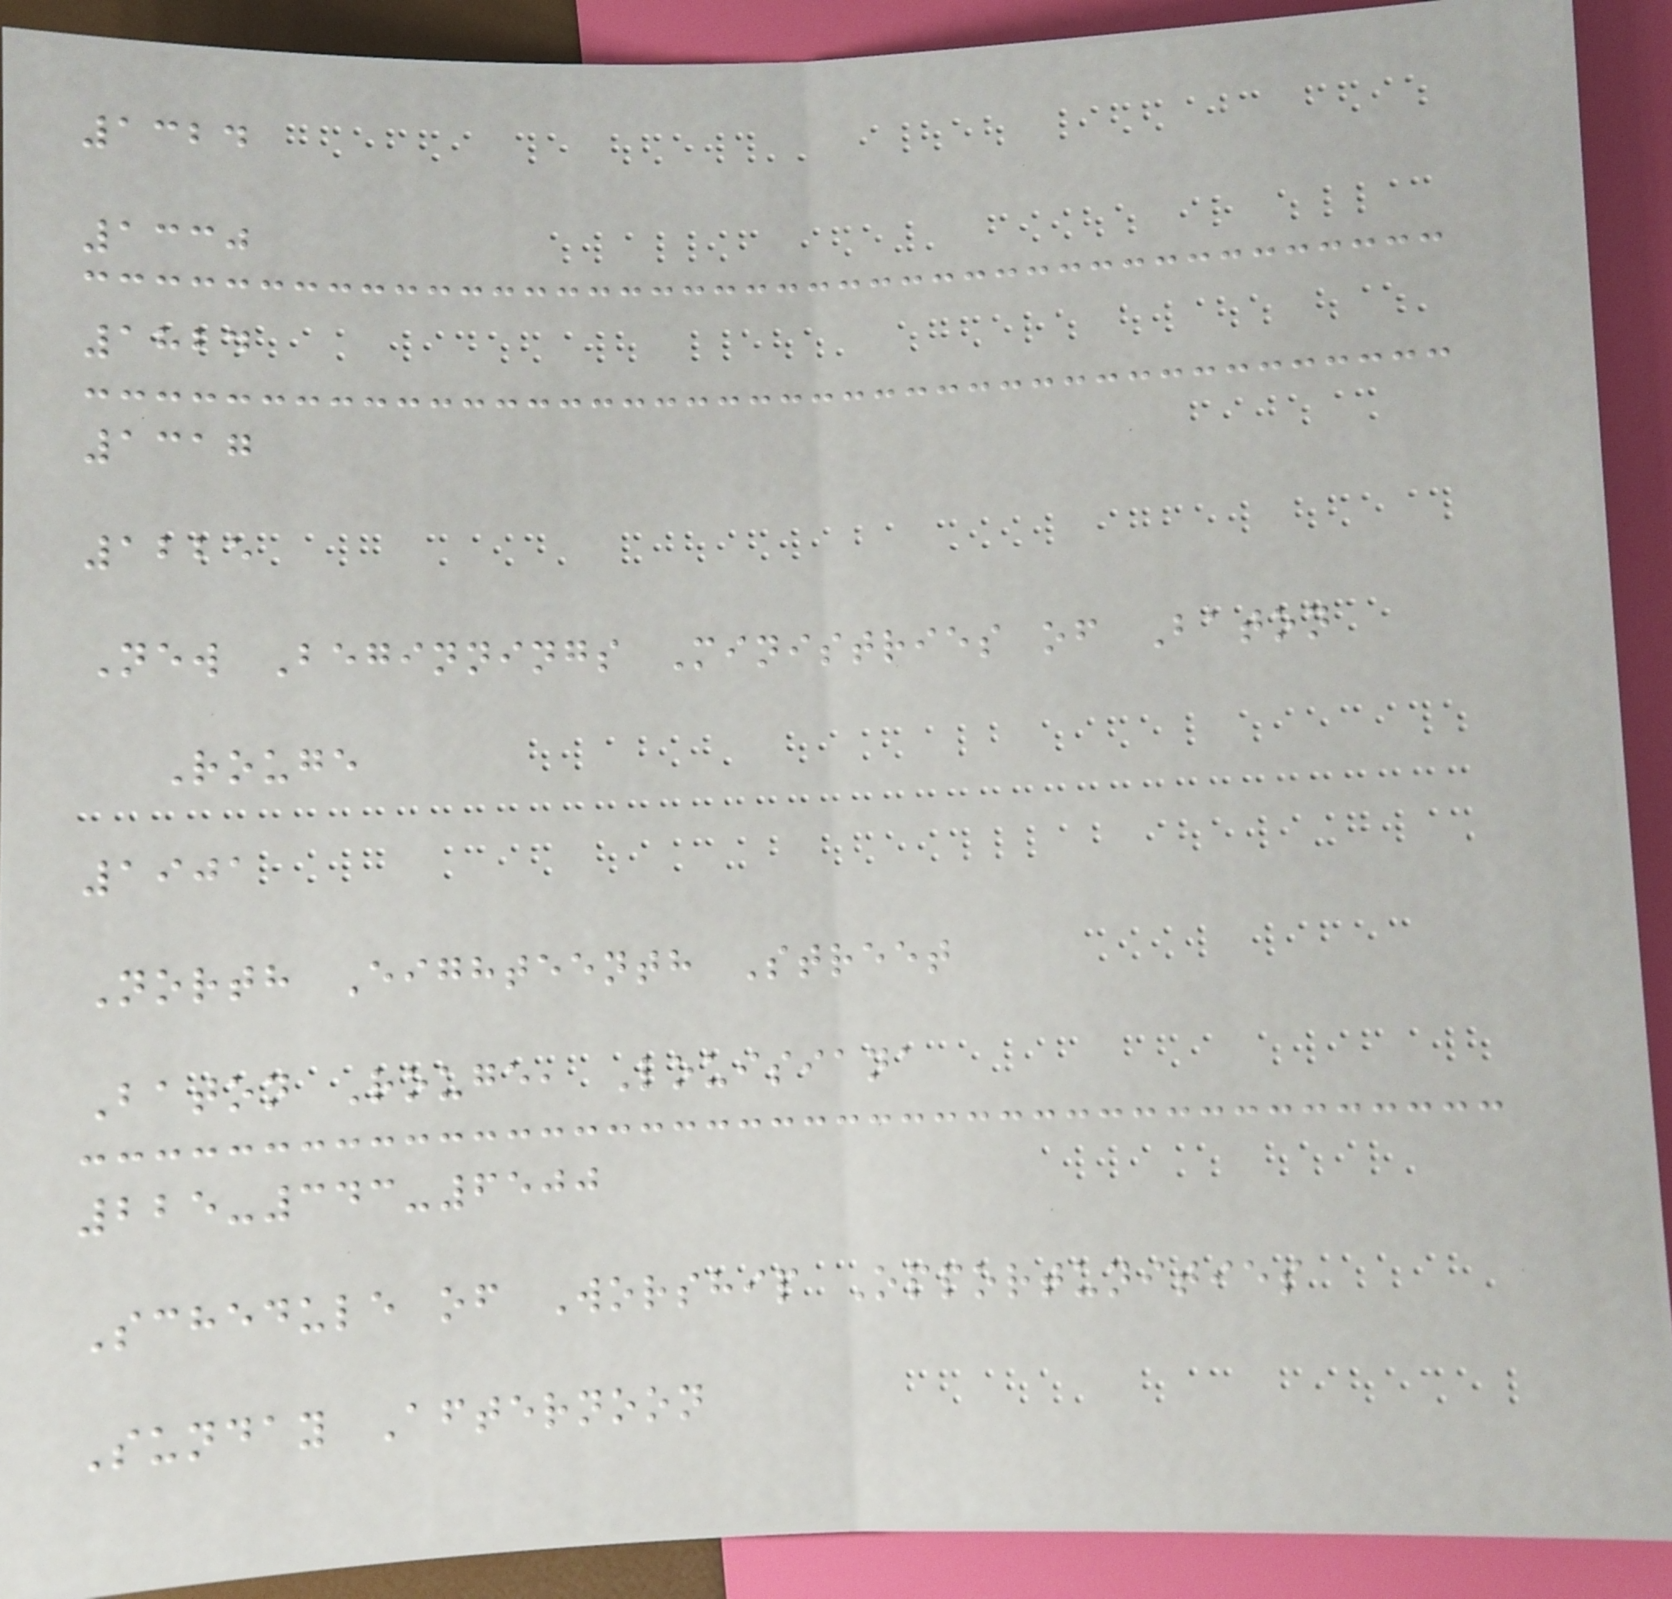1324
1330
1824
1317
1225
New Beginnings Ministries of Baton
Rouge
1901
North Eighteenth Street
Baton Rouge, Louisiana
225-343-6500
Schedule of Worship Opportunities
Sunday Afternoon
